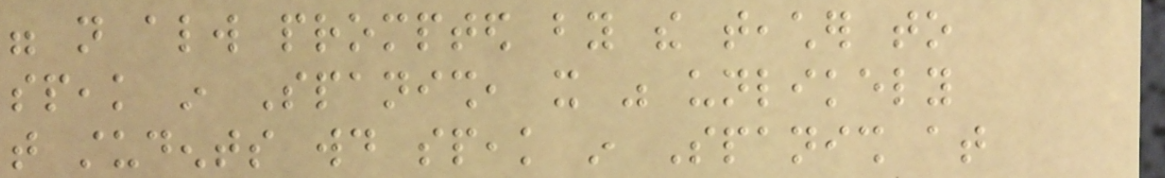were not always prompted by the teacher to
speak in Spanish, it was unlikely
that students would speak in Spanish at
